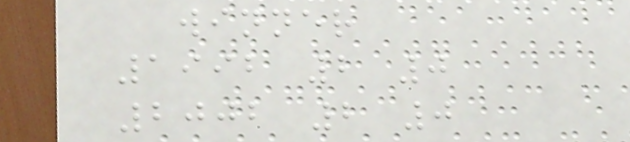winner
1992 2 0
2002 2 0
